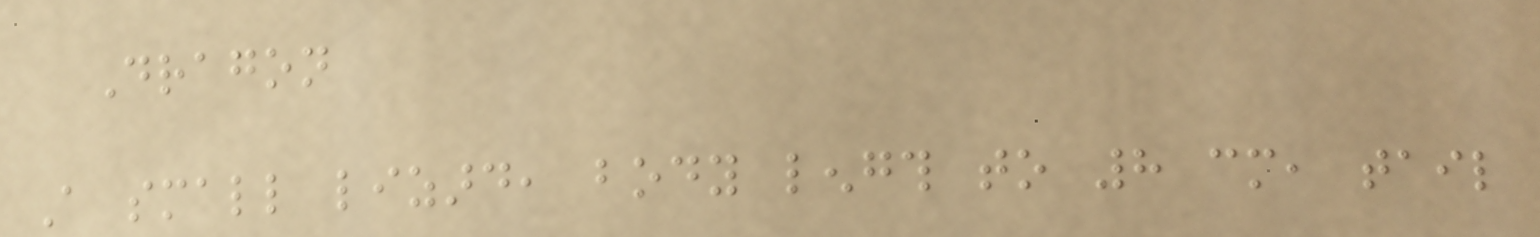Dragon
A small lizard, body length to 8 cm, tail
